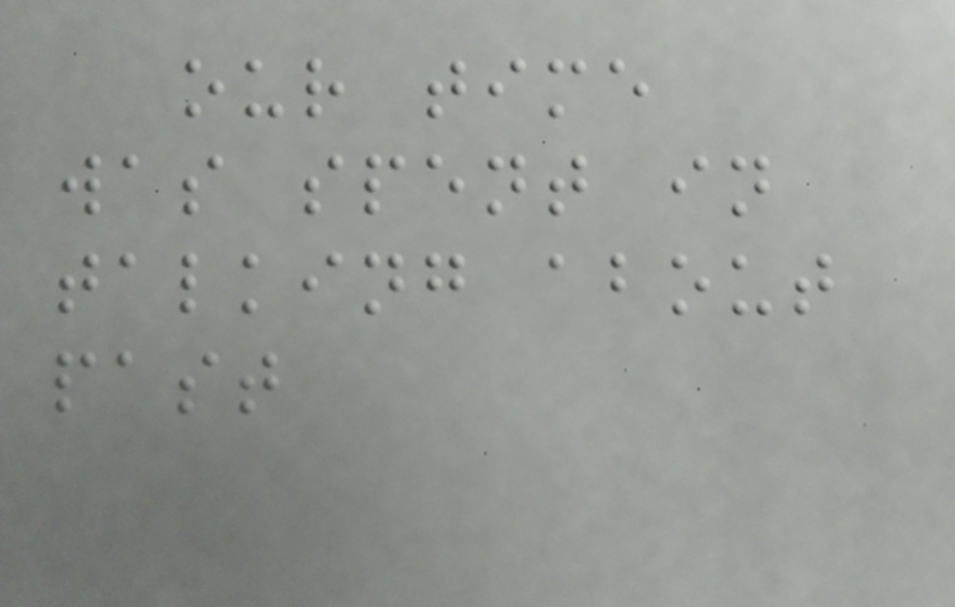our time
was spent in
talking about
past
